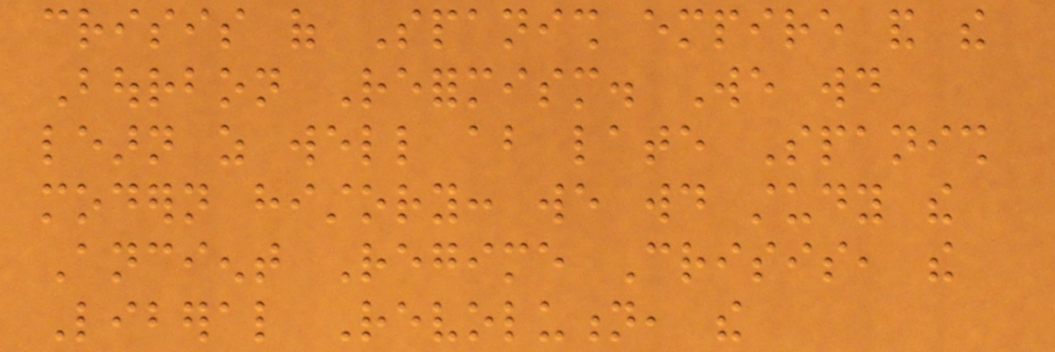crisis of Spanish empire and the
Bourbon Reformism. We would
learn as well about late Spanish
modern history: we would study the
Ancient Regime Crisis, the
Liberal Revolution, the
